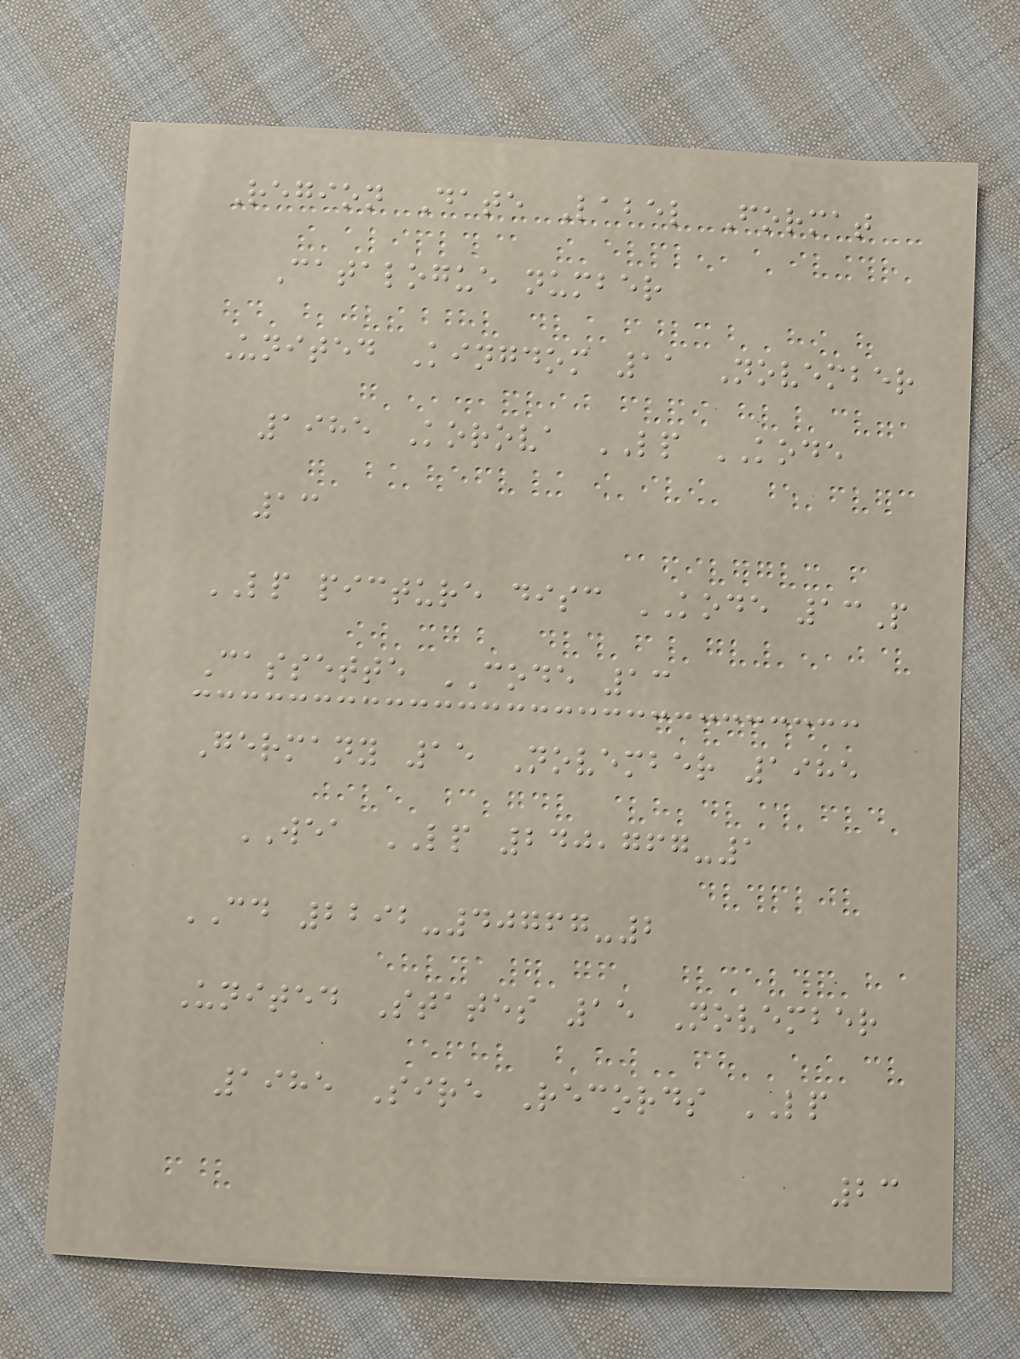Region Date Label Format
Catalogue number
United Kingdom 11 November
1985 Korova LP KODE
13
LP picture disc KODE 13P
Cassette CODE 13
Germany 15 November 1985
WEA LP 240,767-1
CD 2292-40767-2
United States 15 November
1985 Sire Records LP
23
